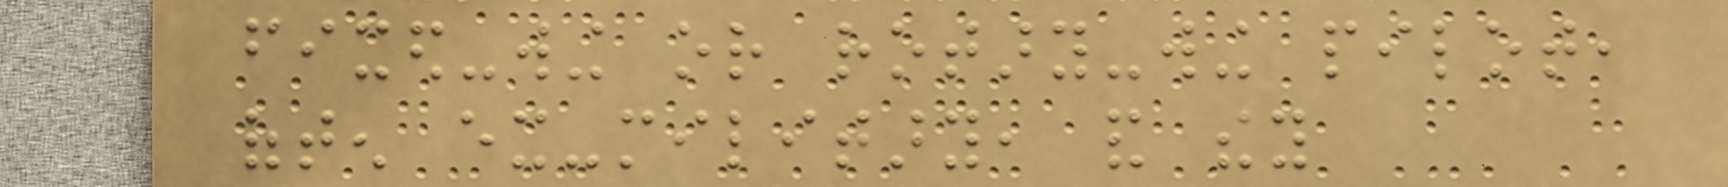fixed-wing or rotary-wing pilot,
often ex-military, and they
